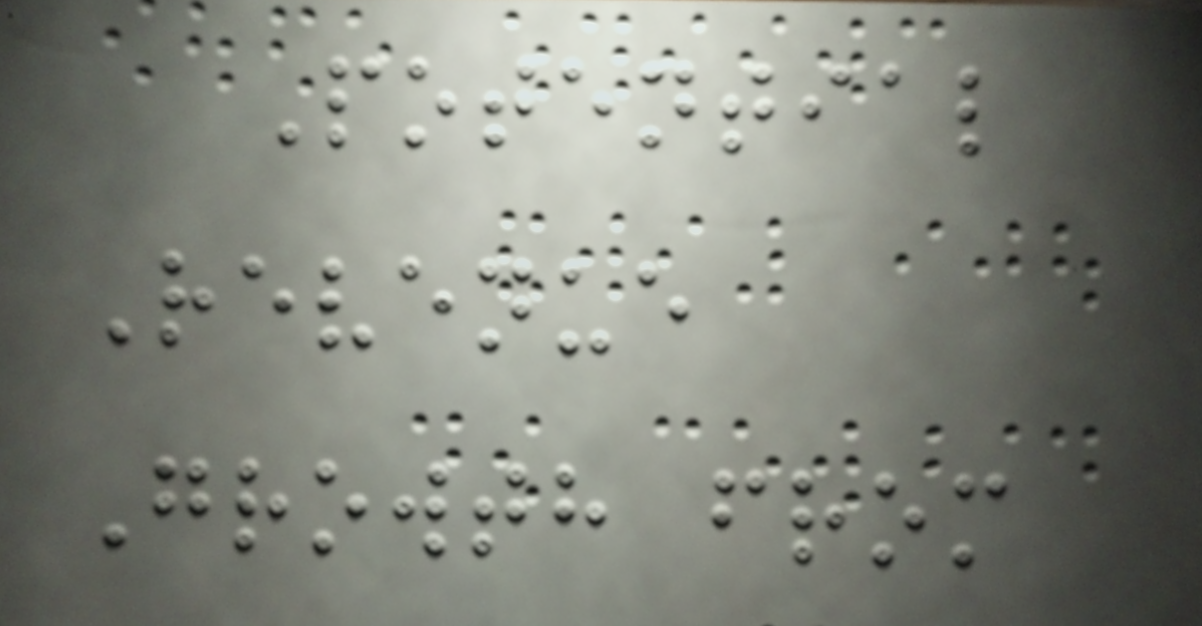Potential
Revenue
Growth from
